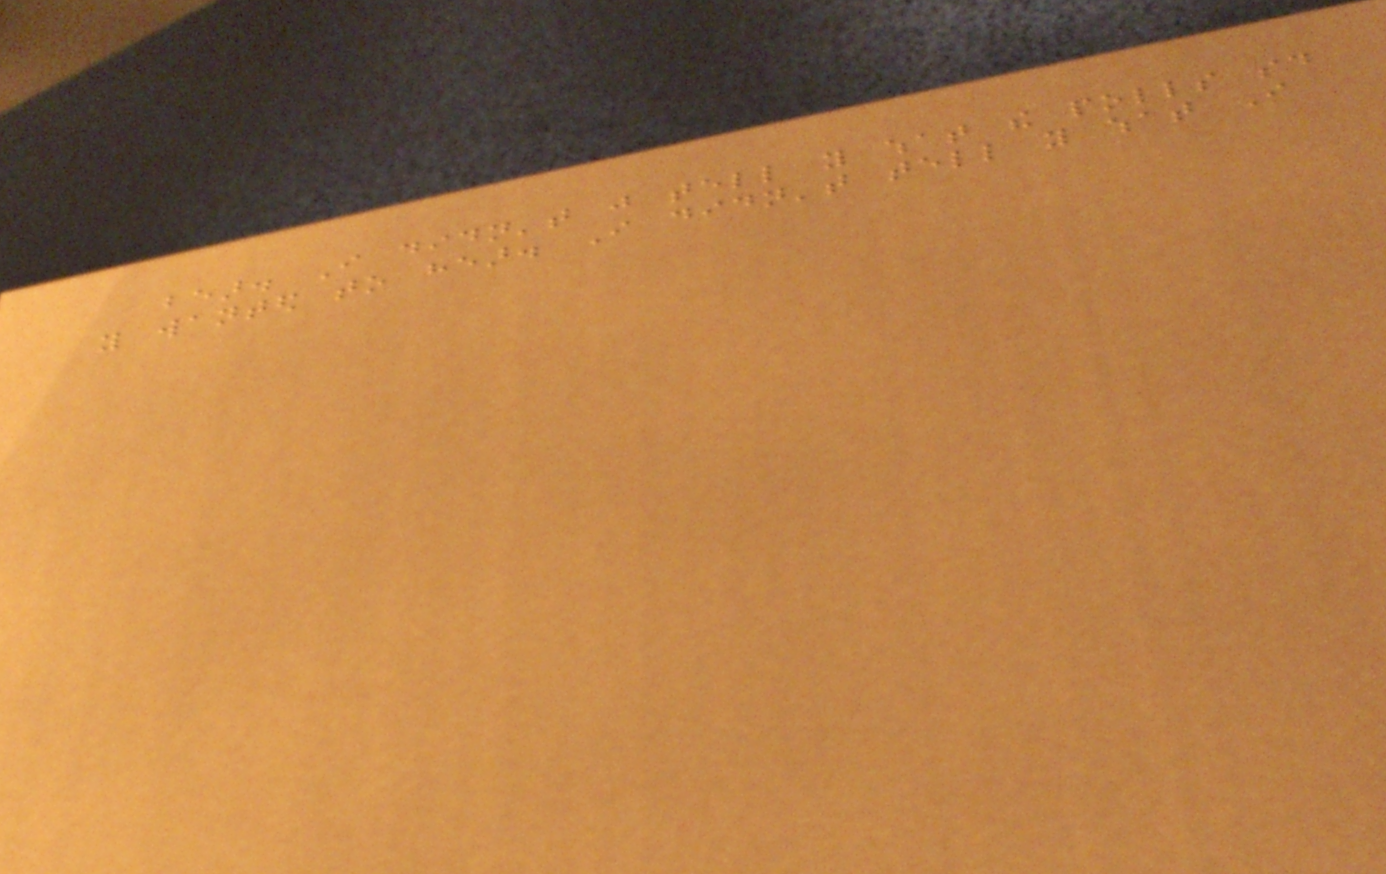bear. I didn't just tell you what the polls said
you wanted to hear. I didn't tell you what I
